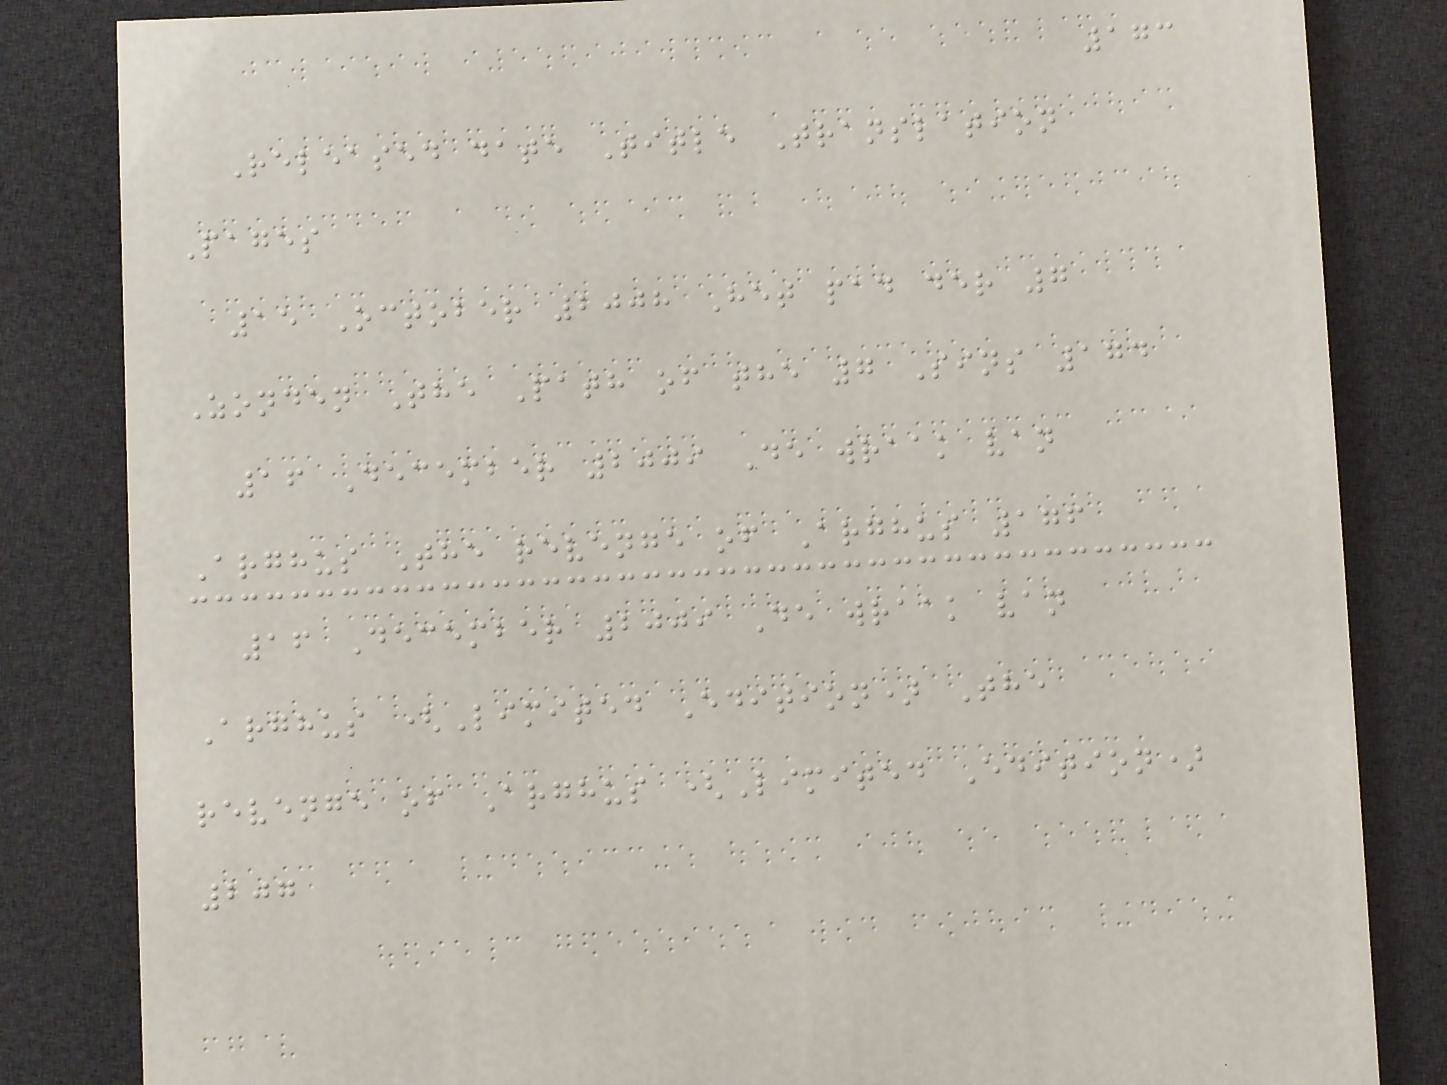173
Released date Title Translation
Pages
15 October 2008 Het pad der 7
Zonden The Path of the 7 Sins 174
16 December 2009 De wraak van
Arghus The revenge of Arghus 176
16 December 2009 De wraak van
Arghus (Limited Edition) The
revenge of Arghus (Limited Edition)
207
